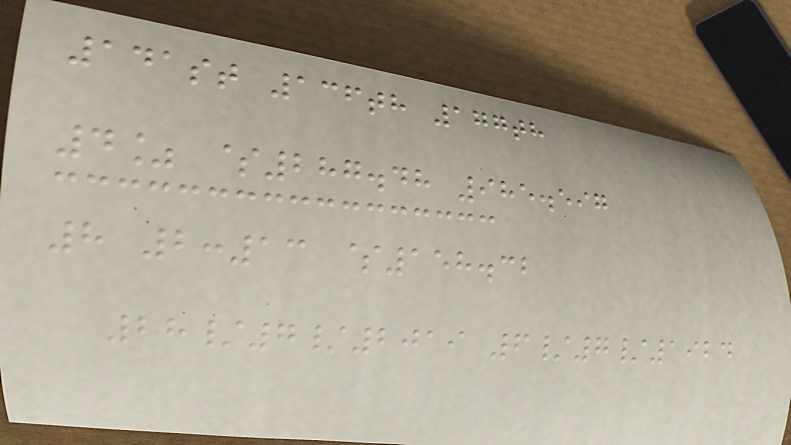141st 136th 177th
4% $287.48 985.597
8 2:13 $158.32
28/7/2019 6/7/1924
